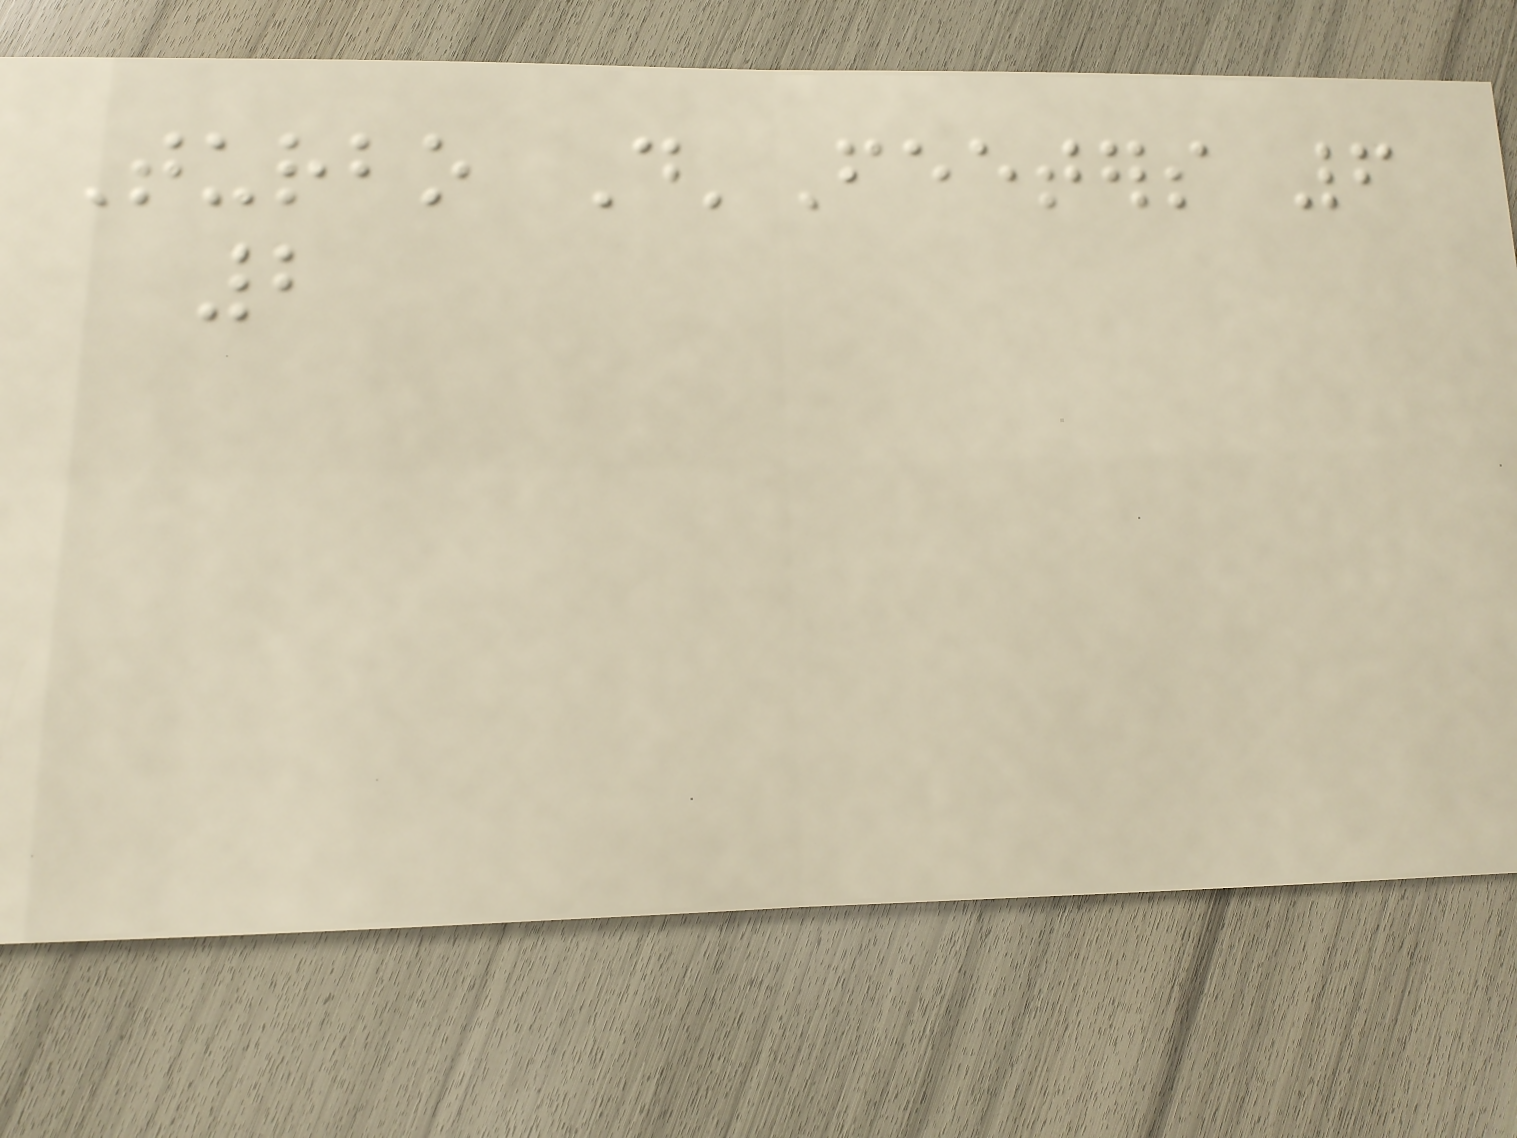Turbo D'Feeters 6
2
